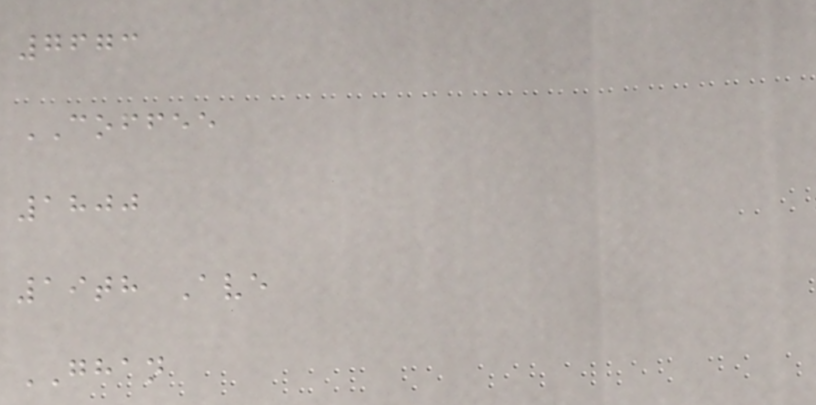7673
COFFEE
1800
19th Ave
GHAN
